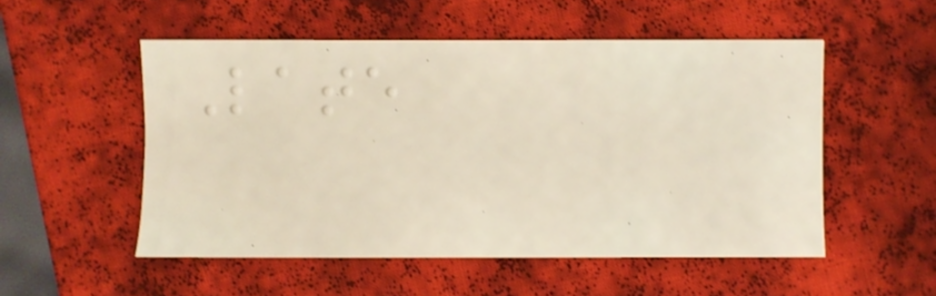Late
